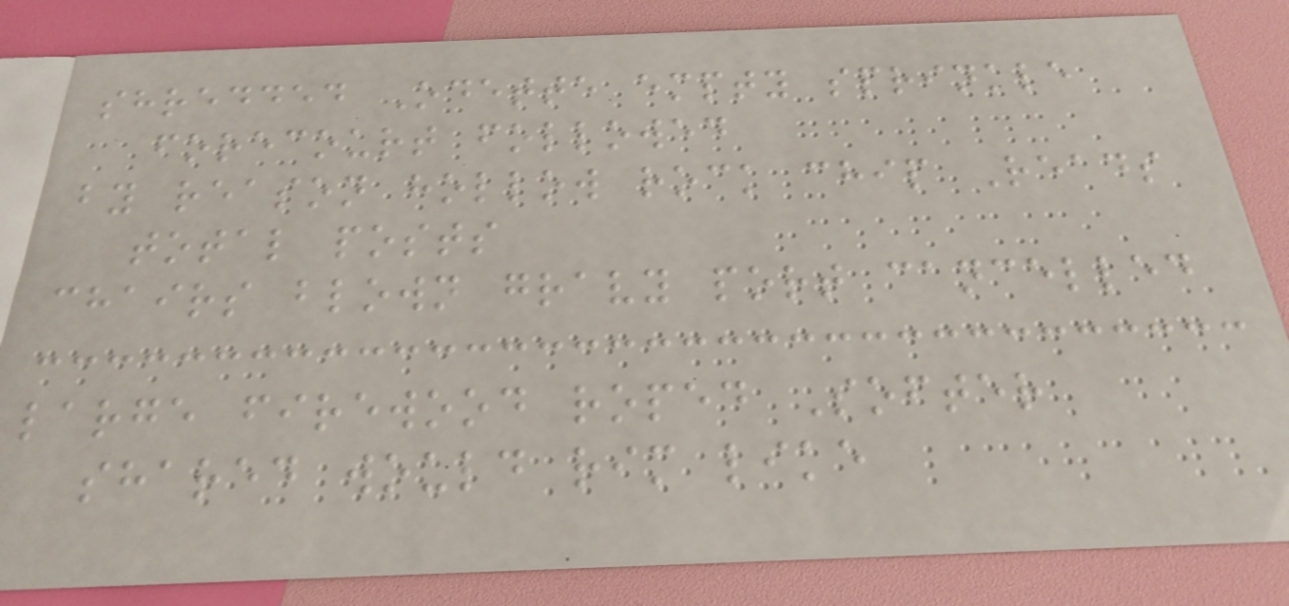shredded Odette empty sprinkle
forecourt followed
by reason hollow rock chip Reads
total posts
chairs blown gravy port cancelled
large firewood roped Softer
shared would rim like
